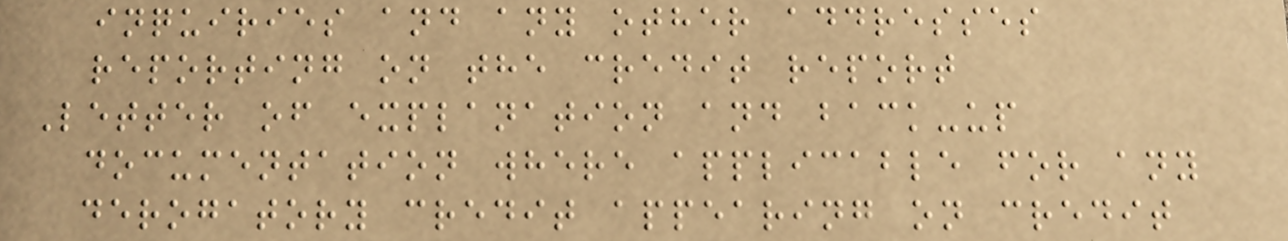inquiries and any other addresses
reporting on the credit report
Letter of explanation and back-up
documentation where applicable for any
derogatory credit appearing on credit
